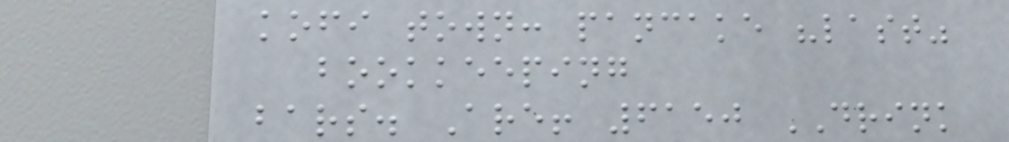kofi town: pancake "last"
bookkeeping
bars. Are! 6150 DRINK
